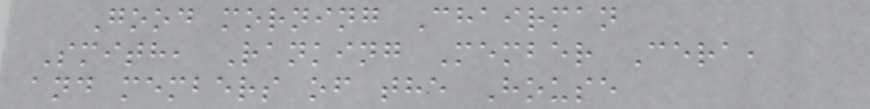Good morning Chairman
Smith, Ranking Member Cera,
and members of the House
